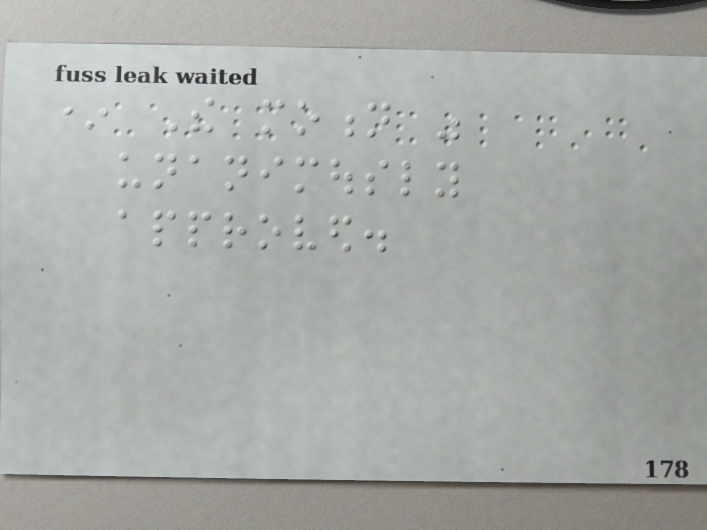* The motion was
unanimously
approved.
